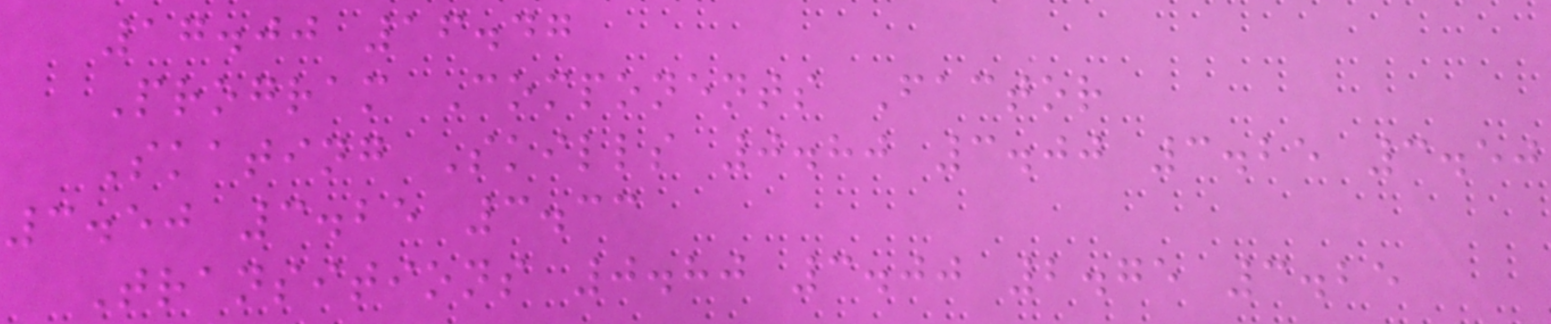17.00 16.47
Program Components Factor
Skating Skills 0.80 3.00 3.25 3.50
3.50 3.25 3.33
Transitions 0.80 3.00 2.75 3.25
